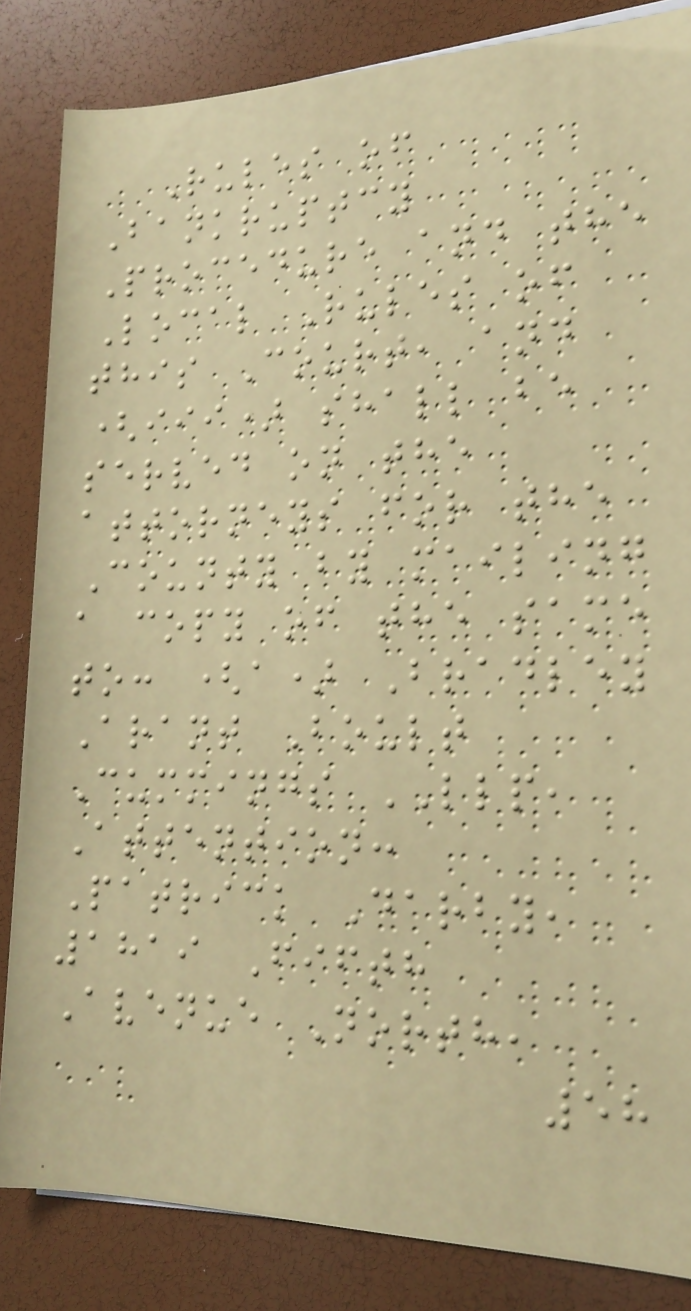Rules of
Bankruptcy
Procedure and the
Local Rules of
this Court, and
(iii) shall be
served on the
attorneys for the
County by mailing
a copy of the same
to: (a) Bradley
Arant Boult
Cummings LLP,
Attention:
Patrick Darby,
1819 Fifth
Avenue North,
58
